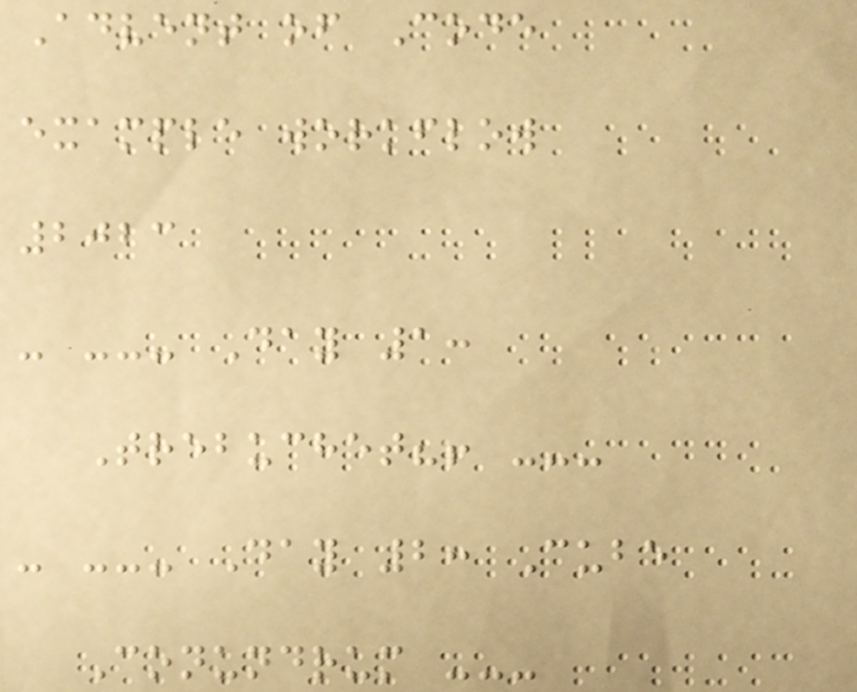Advent of Code
example workflow
2023
- --- Day 1:
Trebuchet?! ---
- --- Day 2: Cube
Conundrum ---
